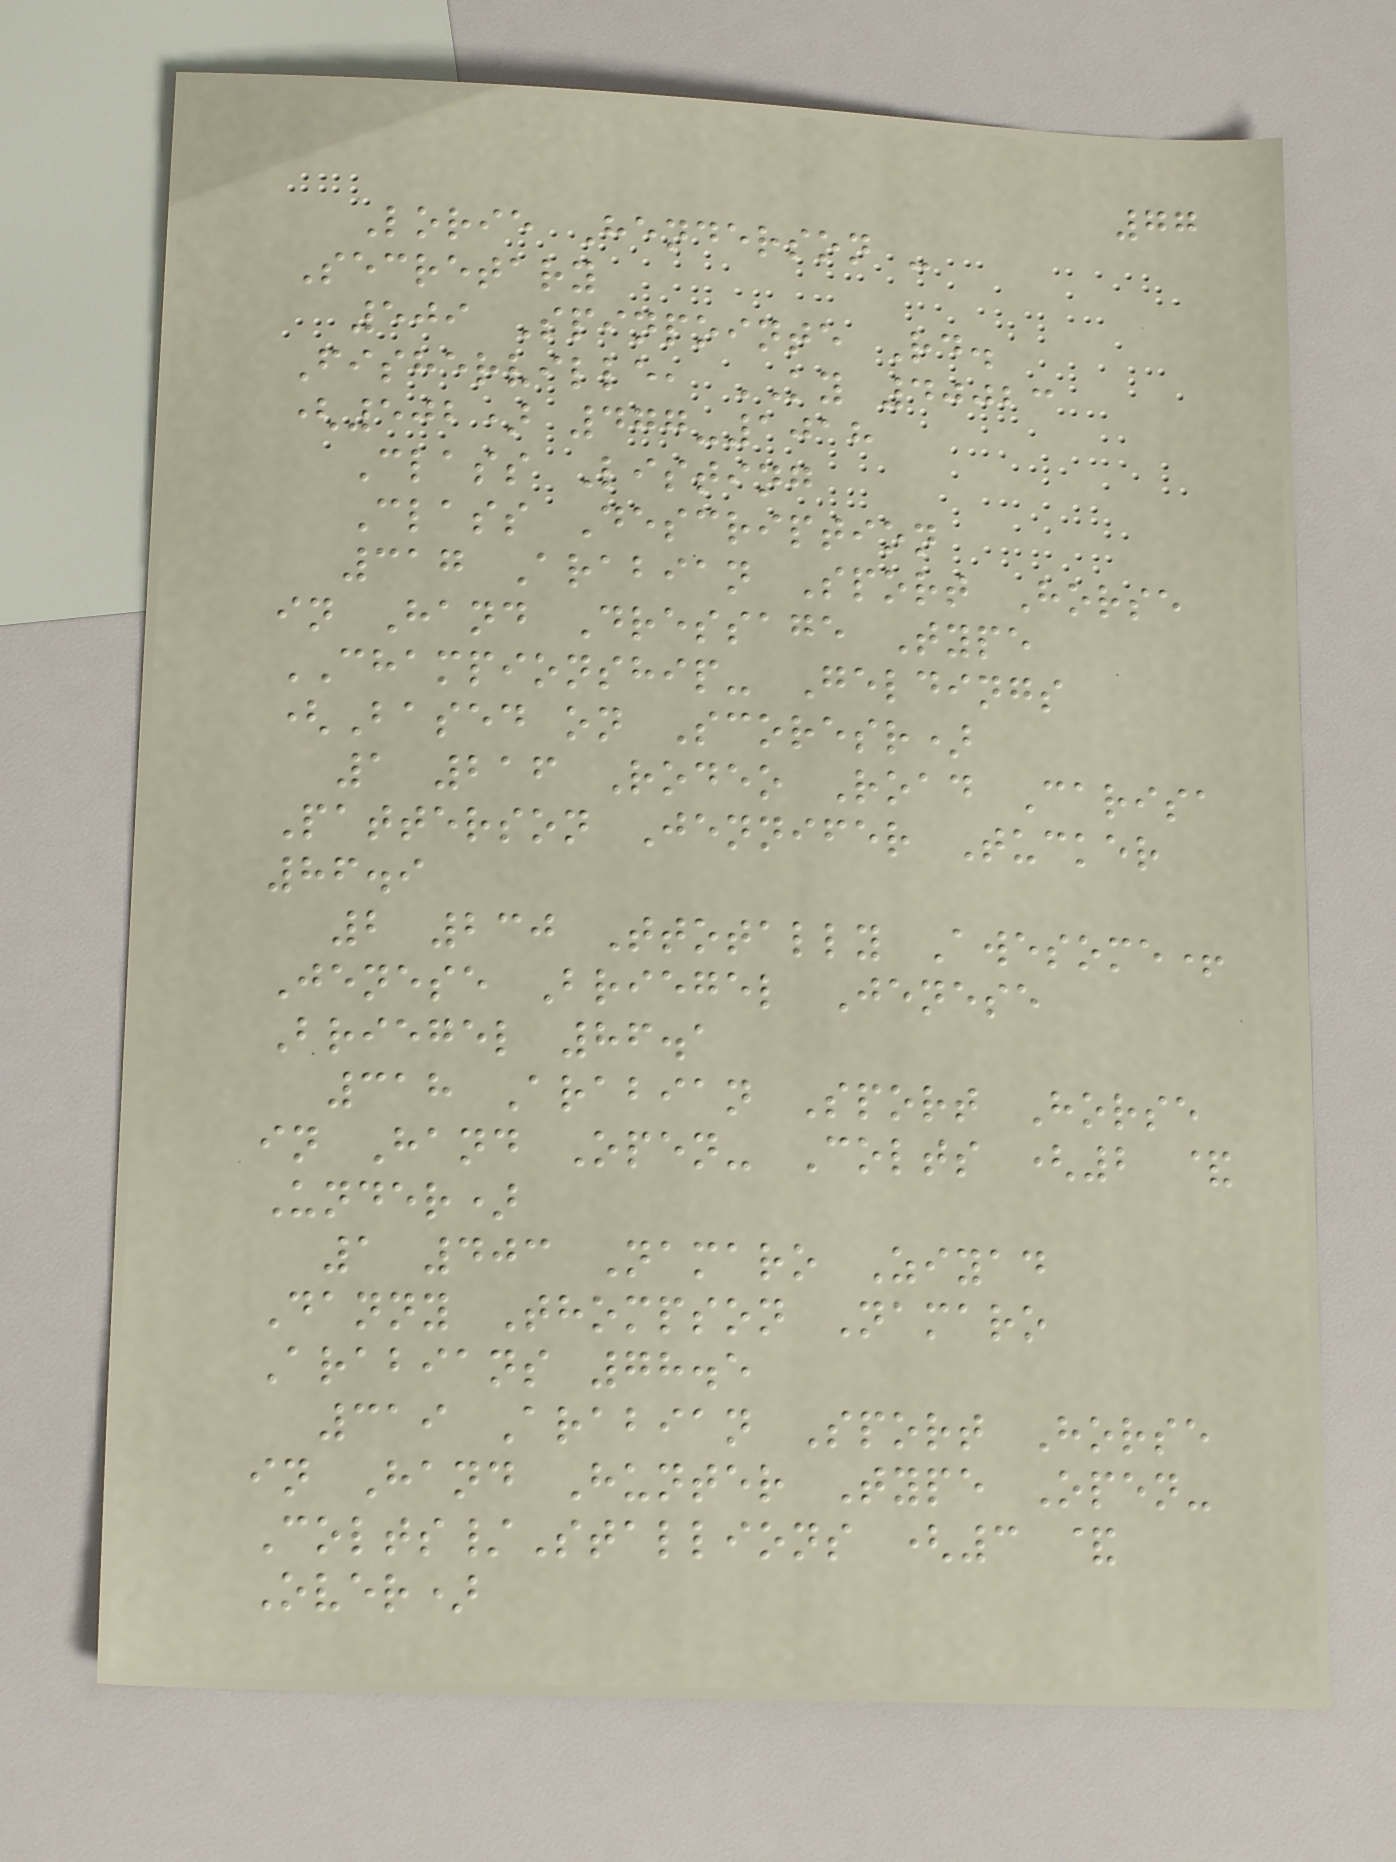77
Lorie Henderson -
Secretary
509 Spinpointe Rd.
Fisherville, KY 40023
(502) 477-1018
Class Listing
Class Description
317 Arabian Sport Horse
in Hand Dressage Type
CHAMPIONSHIP- Geldings
(Based on Scoresr)
1 216 Rodeo Road Carisa
Patterson Jennifer Tucker
86.9
2 230 Ttotally Awesome+
Jenese Briegel Jenese
Briegel 86.1
318 Arabian Sport Horse
in Hand Open- Colts (2 &
Under)
1 403 Namaro Ziyad
Danny Thompson Namaro
Arabians 78.5
319 Arabian Sport Horse
in Hand Hunter Type Open-
Colts/Stallions (3 &
Over)
